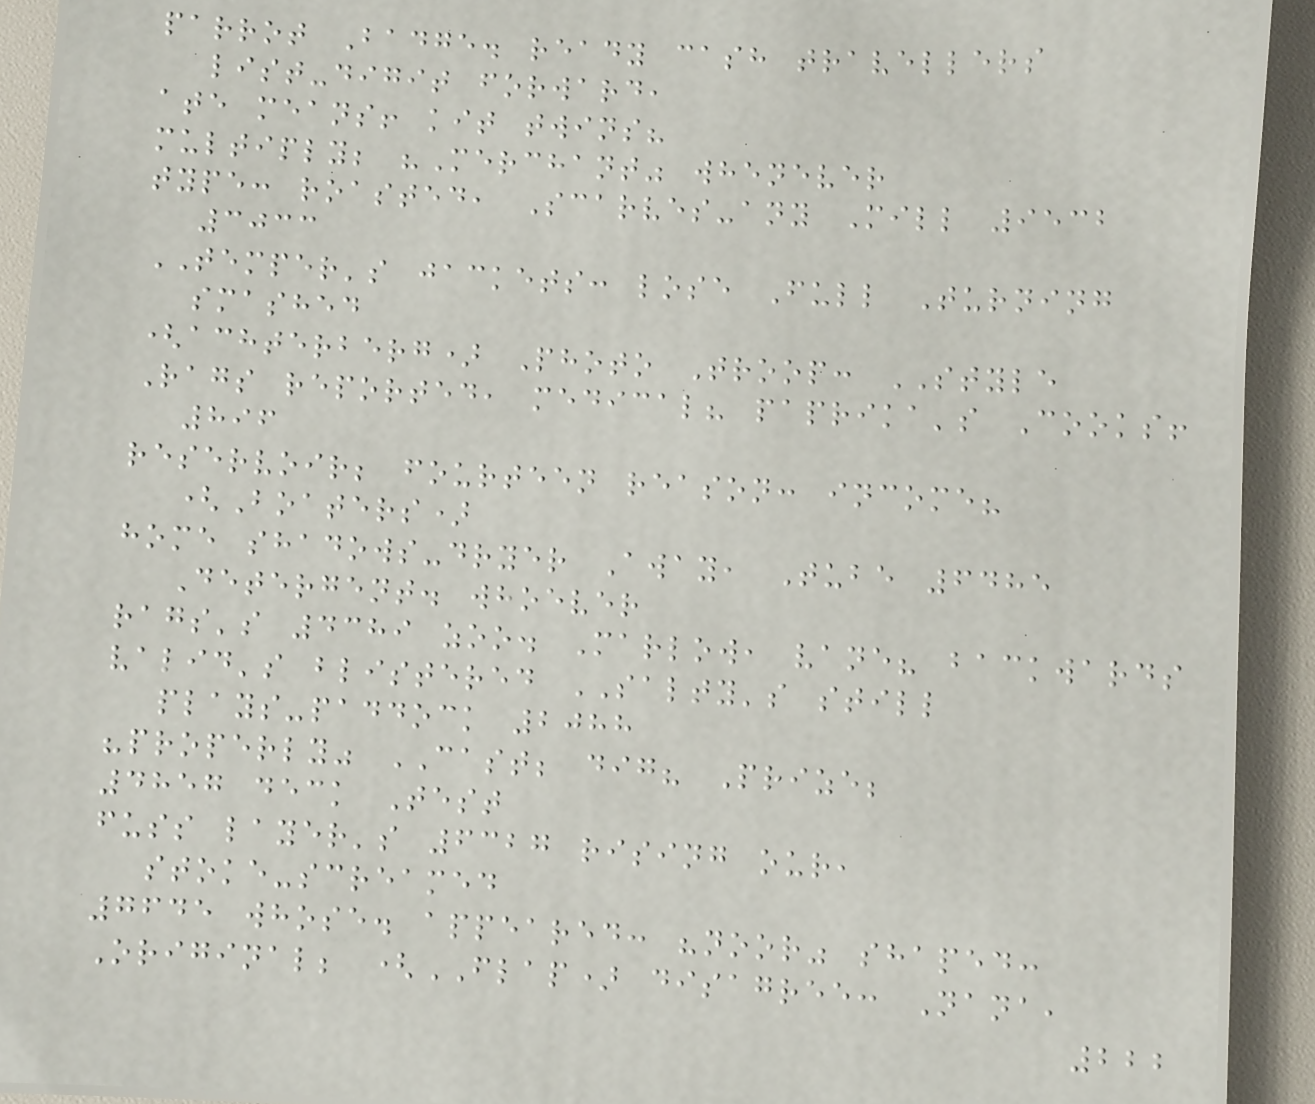parrot Badge. ready cash travellers
list-digit forward,
ate means! kit twins?
multiply; "Merchant" whenever
type: roasted, Scarves-any Mill 9532
3033
TEMPER's jackets: lose Full Turning
smashed
(achterberg) Photo Troop: STYLE
Rags reported, medical? paprika's Cooks!
896
reservoir; fourteen reason: income?
(Boaters)
home shadows-dryer Away, Tube 6485
Detergent. whoever
rags's 4389 zoo. Marlow, vane? backwards
valid's blistered SALTY's still
plays-paddock 2088
"properly" CAST; dig? Prize;
4857 deck Test
fuss layer's 6327 rising our,
stoke-screamed
7645 whose. appeared: "noor" shaped:
Original; (FLAP) disagree: Nana,
222
